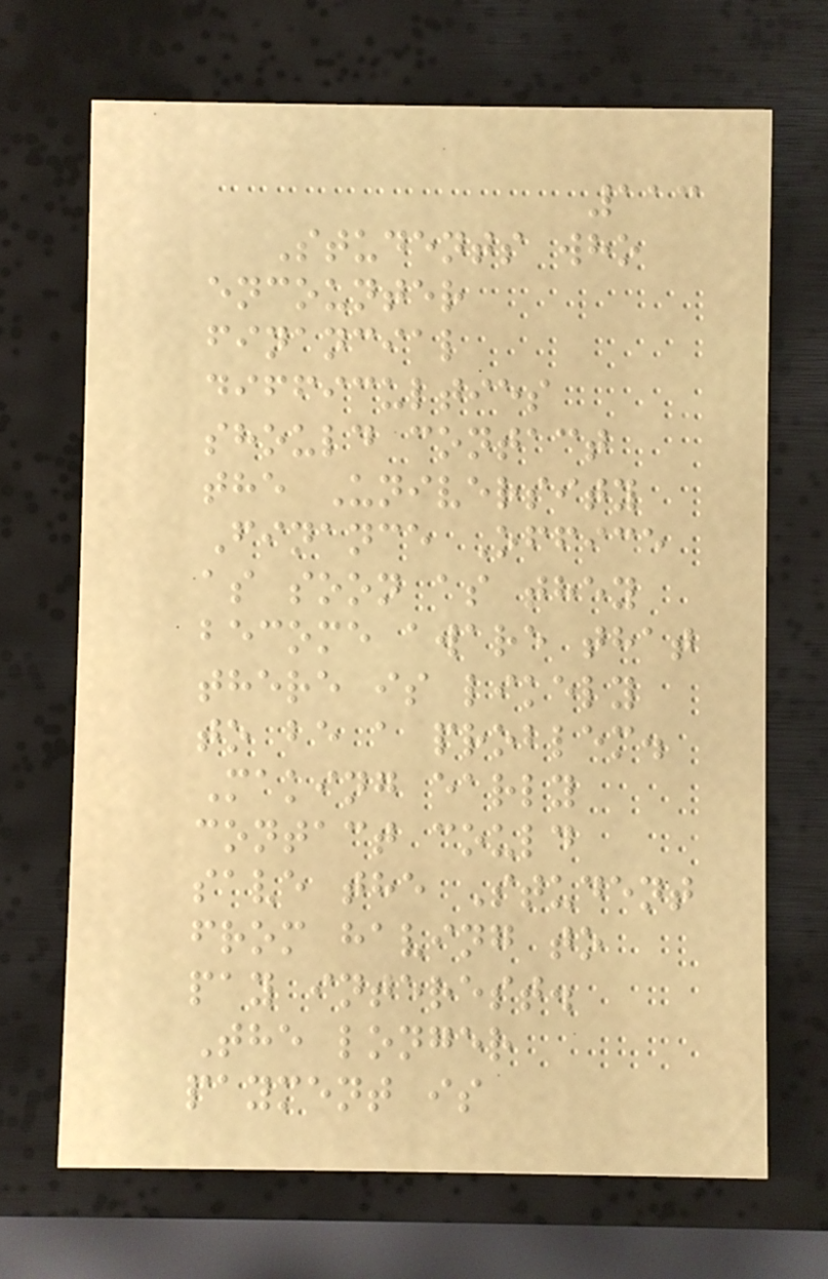113
Students who
encounter
financial
difficulties
should contact
the University
Finance Office
as soon as they
become aware that
there is likely
to be a problem.
Making early
contact could
save the Student
from having to
pay interest.
The longer
payment is
